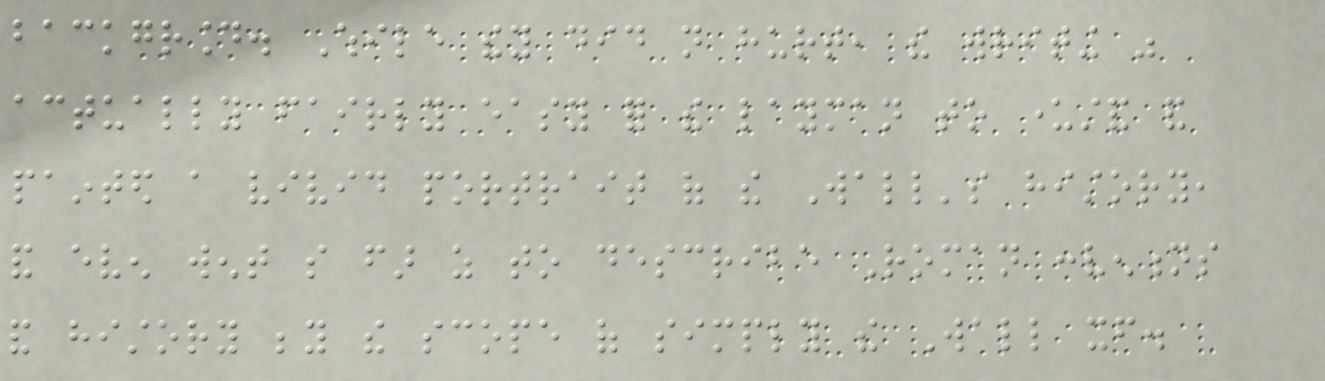background. While they did not hurt, the writing was
actually fairly easy for the layman to understand and
painted a vivid portrait of the Wall's history,
and even went so far as to describe Roman conventions
and history beyond the scope of simply the Wall itself.
